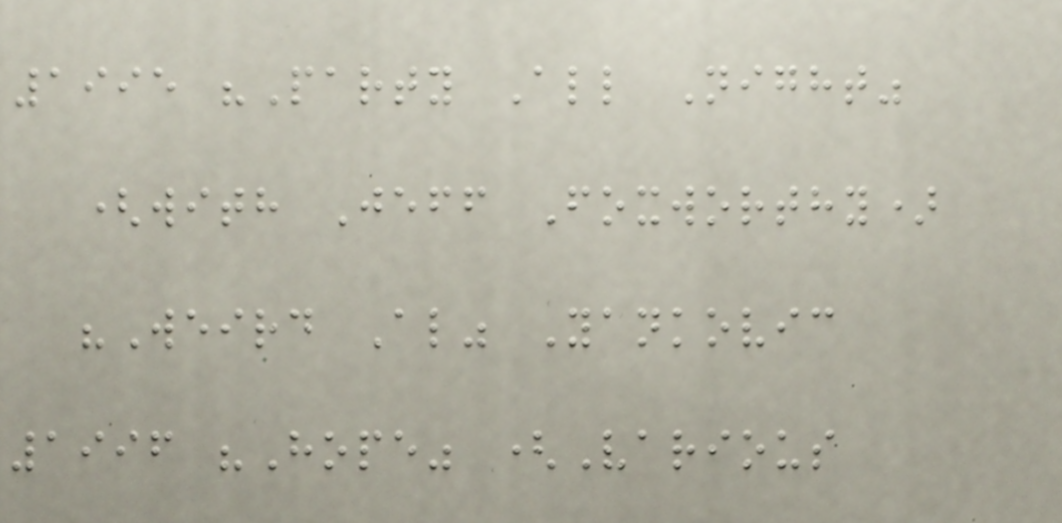1995 "Party All Night"
(with Jeff Foxworthy)
"Weird Al" Yankovic
1996 "Hope" (Various
